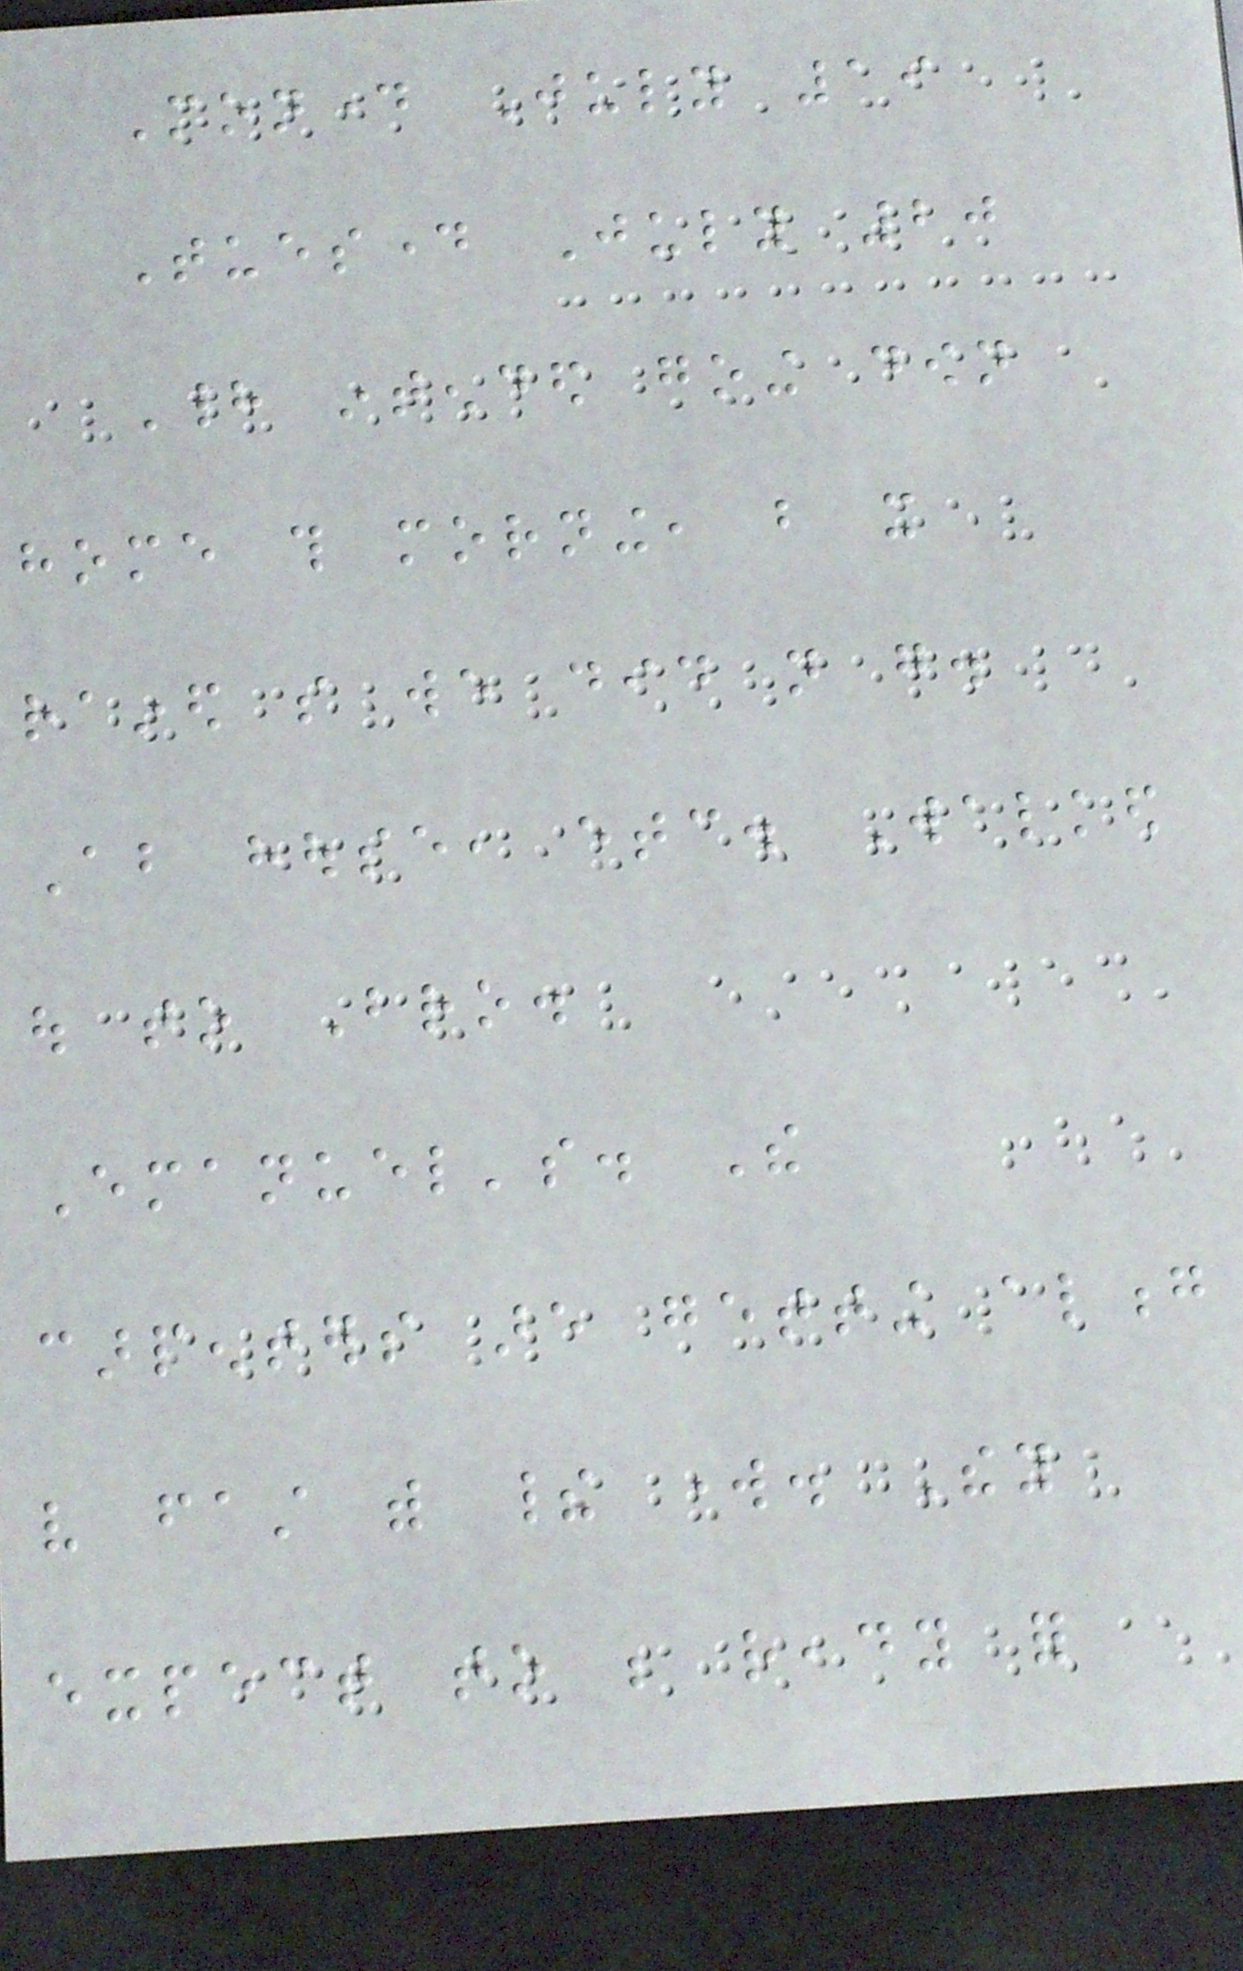Monday July 19
Tuesday July 20
Had intended going down
home this morning, but it
rained so we did not go.
About house, etc. Walked
out to Bro.
Emanuel's. The
carpenters are getting along
very fast with their work. They
expect to be ready for
